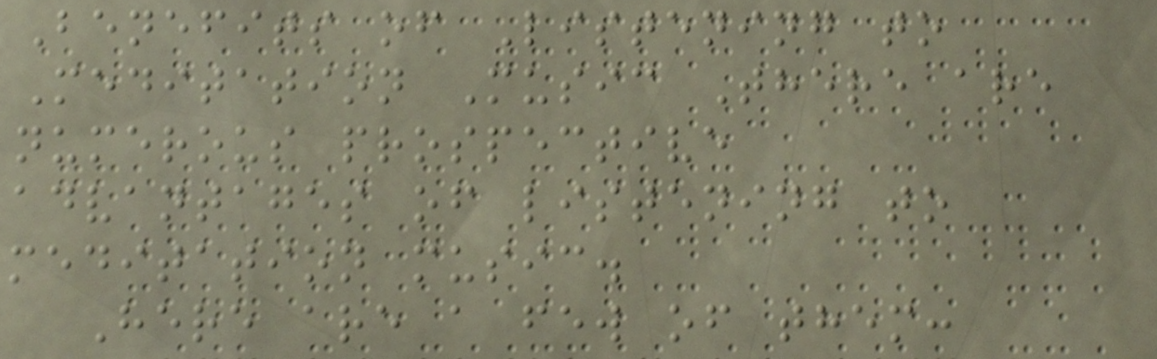Benefits of Listening to
Meditation Music There are
numerous prospective
advantages of listening to
meditation music.
Here are a few of them:
